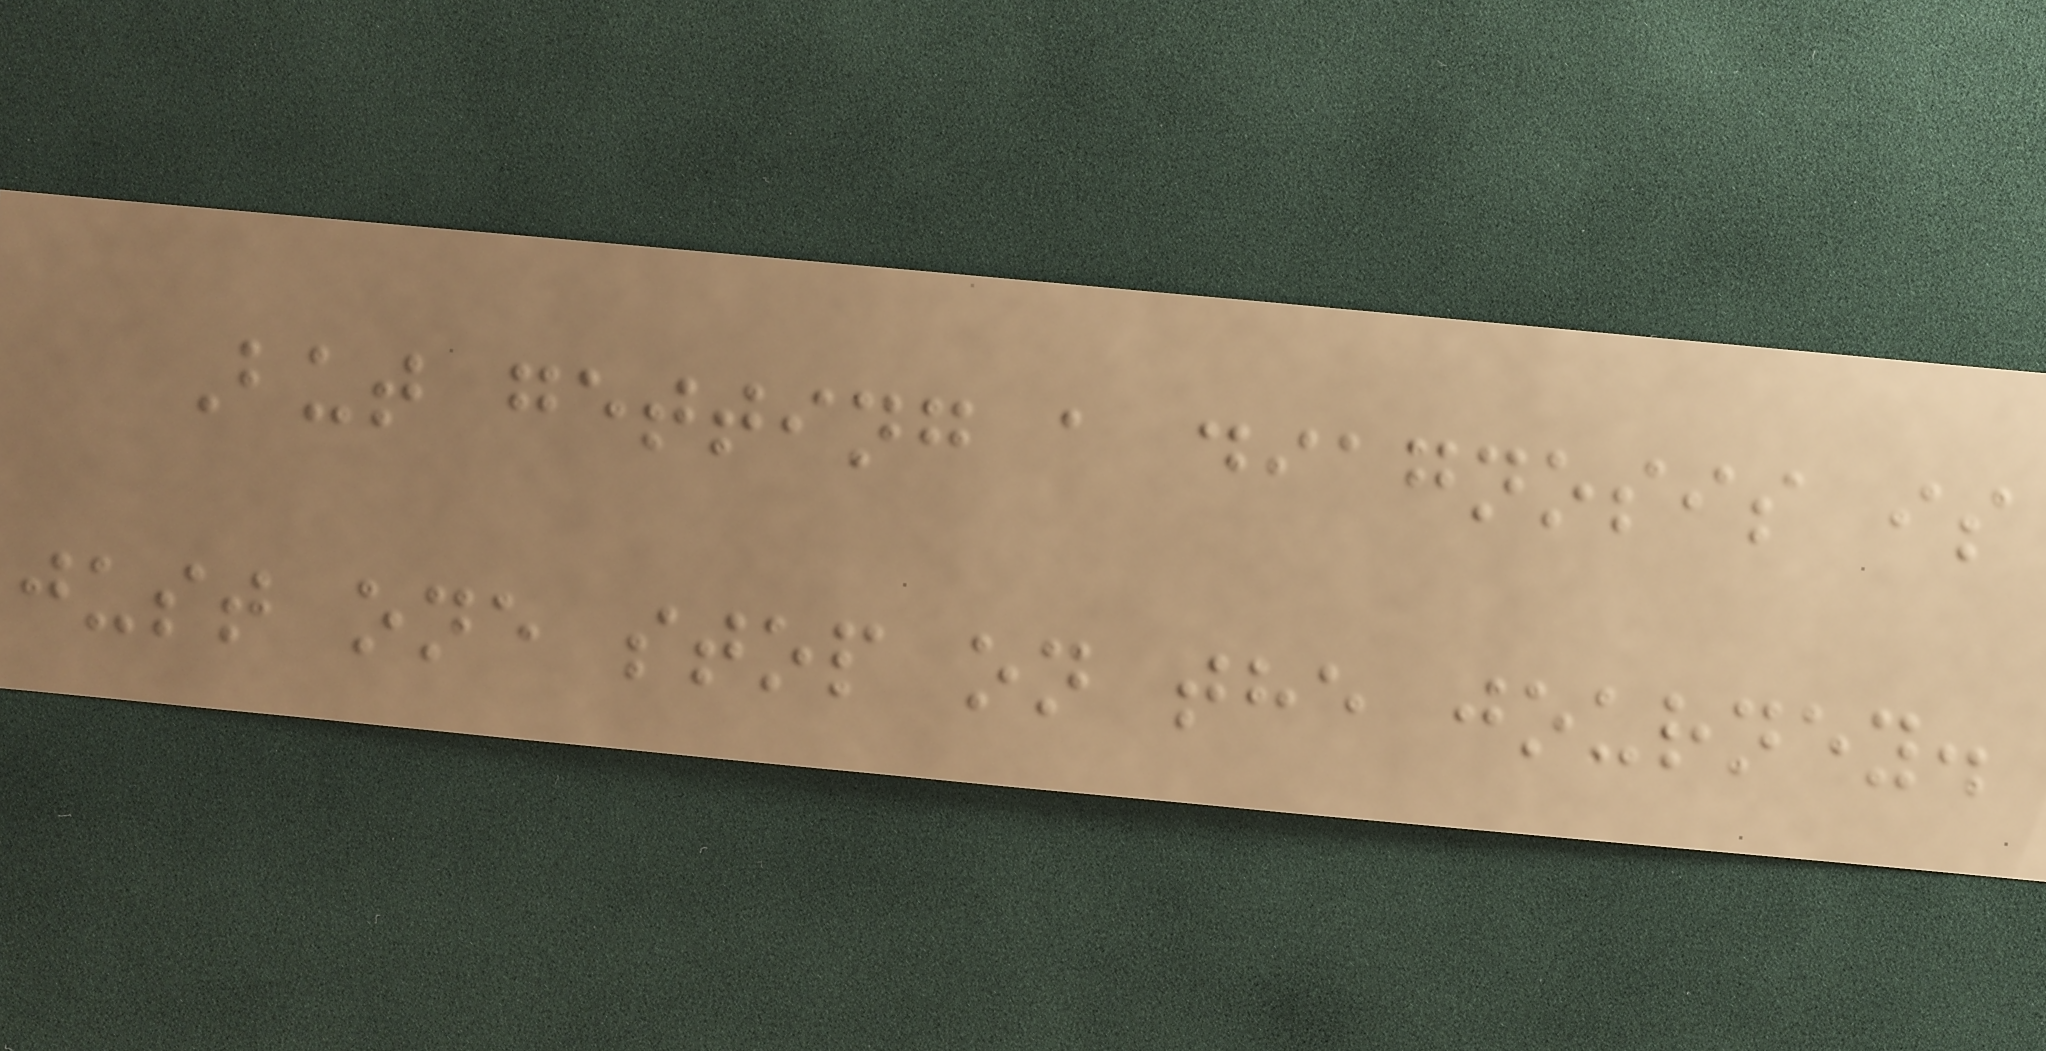But getting a diagnosis is
just one stop on the journey.
